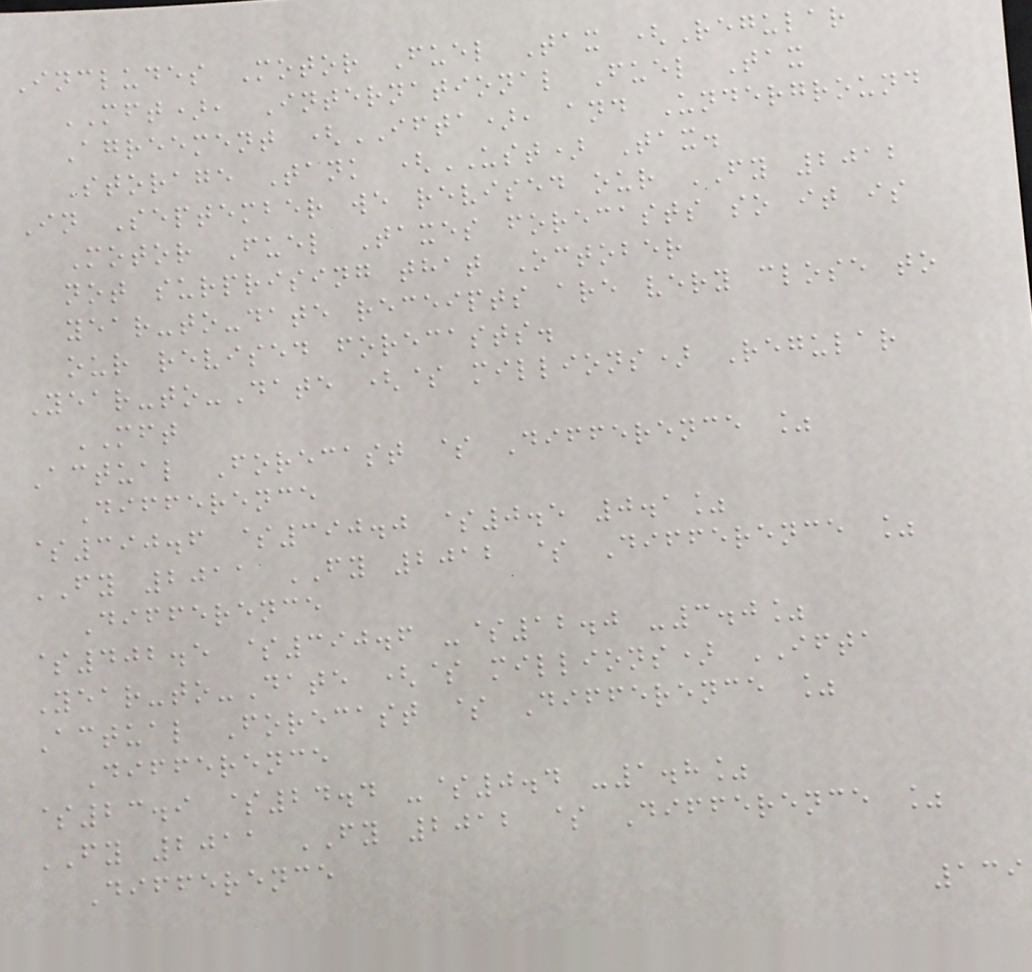Includes Motor Fuel Tax (Regular
MFT), International Fuel Tax
Agreement (IFTA), and Underground
Storage Tank (UST) Tax.
In September we revised our FY 2012
Motor Fuel Taxes forecasts so it is
not surprising that October
year-to-date receipts are very close to
our revised forecasts.
Year-to-Date ($ millions) Regular
MFT
Actual Forecast $ Difference %
Difference
$390.6 $390.0 $0.5 0.1%
FY 2011 FY 2012 $ Difference %
Difference
$402.5 $390.6 -$12.0 -3.0%
Year-to-Date ($ millions) IFTA
Actual Forecast $ Difference %
Difference
$23.9 $24.4 -$0.4 -1.8%
FY 2011 FY 2012 $ Difference %
Difference
139
